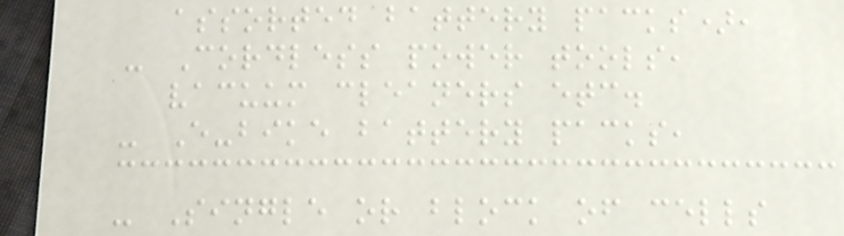assorted battery packs),
- Cordless power tools,
vacuum cleaners etc.
- E-bike battery packs,
- Single or block of cells
